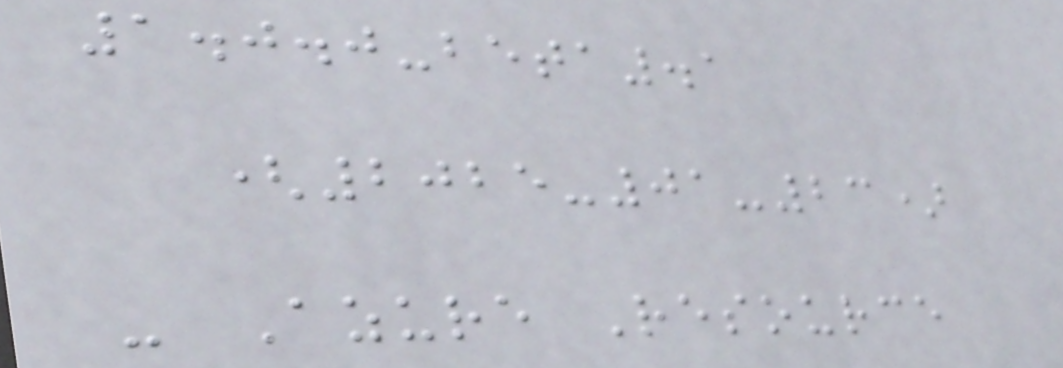1.0.0-beta.1
(2025-01-23)
- Azure Resource
